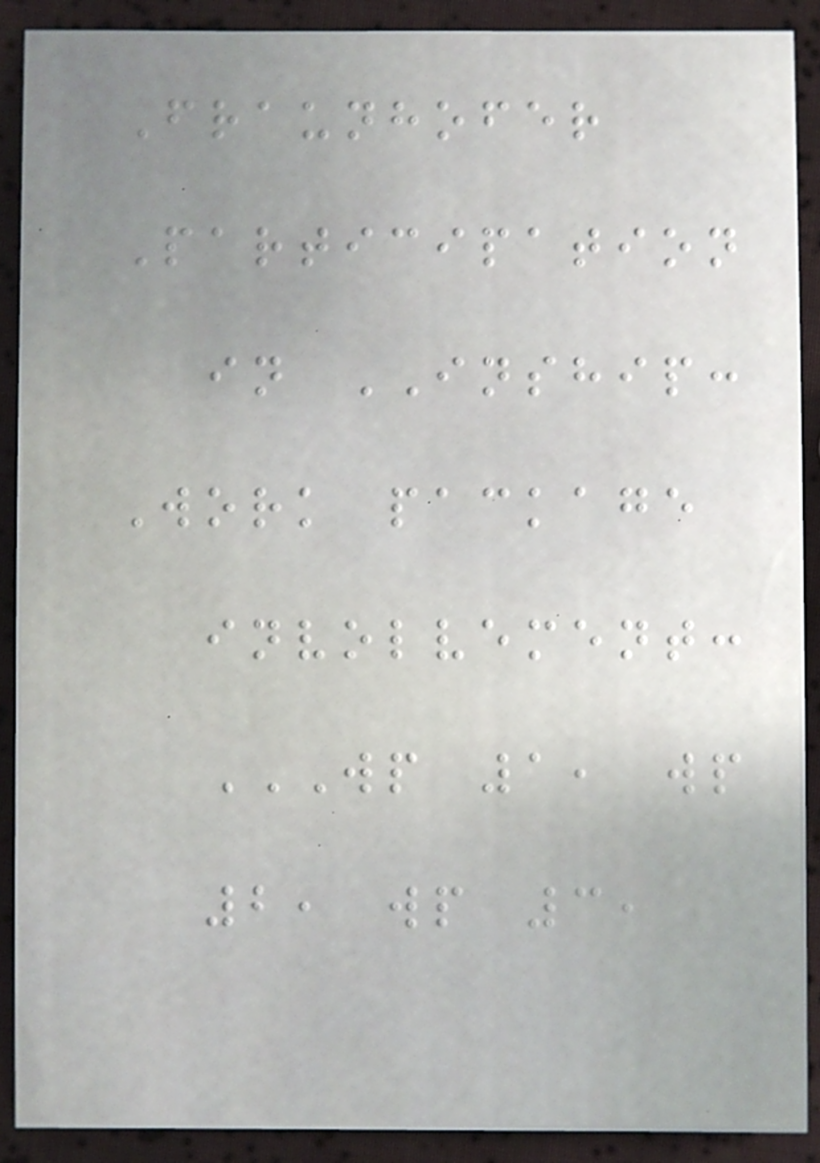Fraunhofer
Participation
in INSHIP:
Work package
involvement:
WP 1, WP
2, WP 3,
